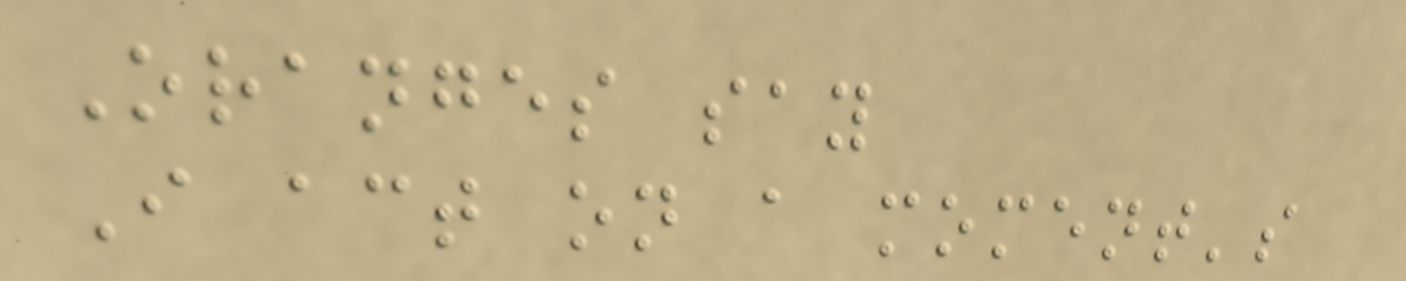Oranges say
I act on a moment's
